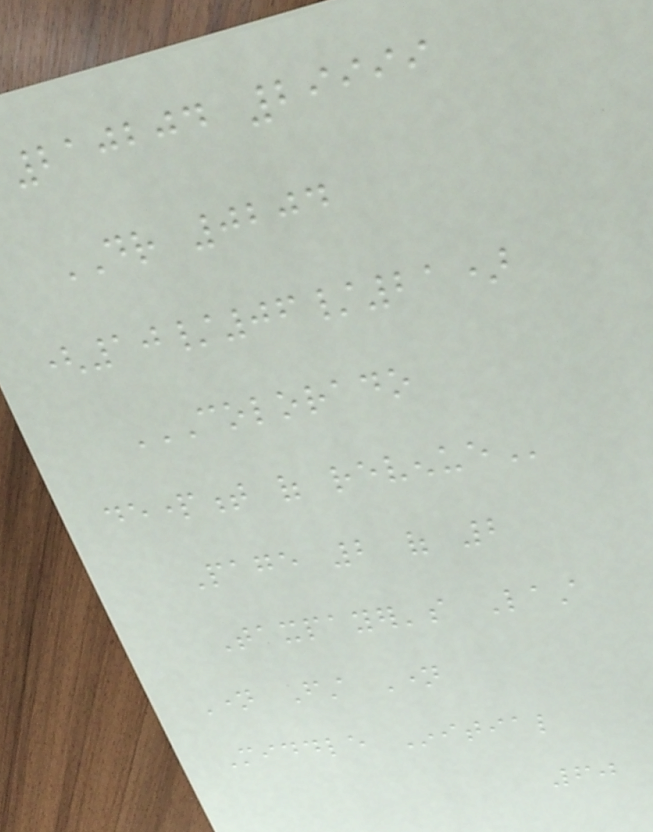210204 29999
DR 0204
(10/06/21)
COLORADO
DEPARTMENT OF REVENUE
Page 2 of 2
Taxpayer's Last
Name First Name
Middle Initial
60
